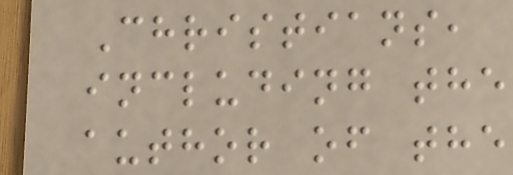Christians,
including the
author of the
